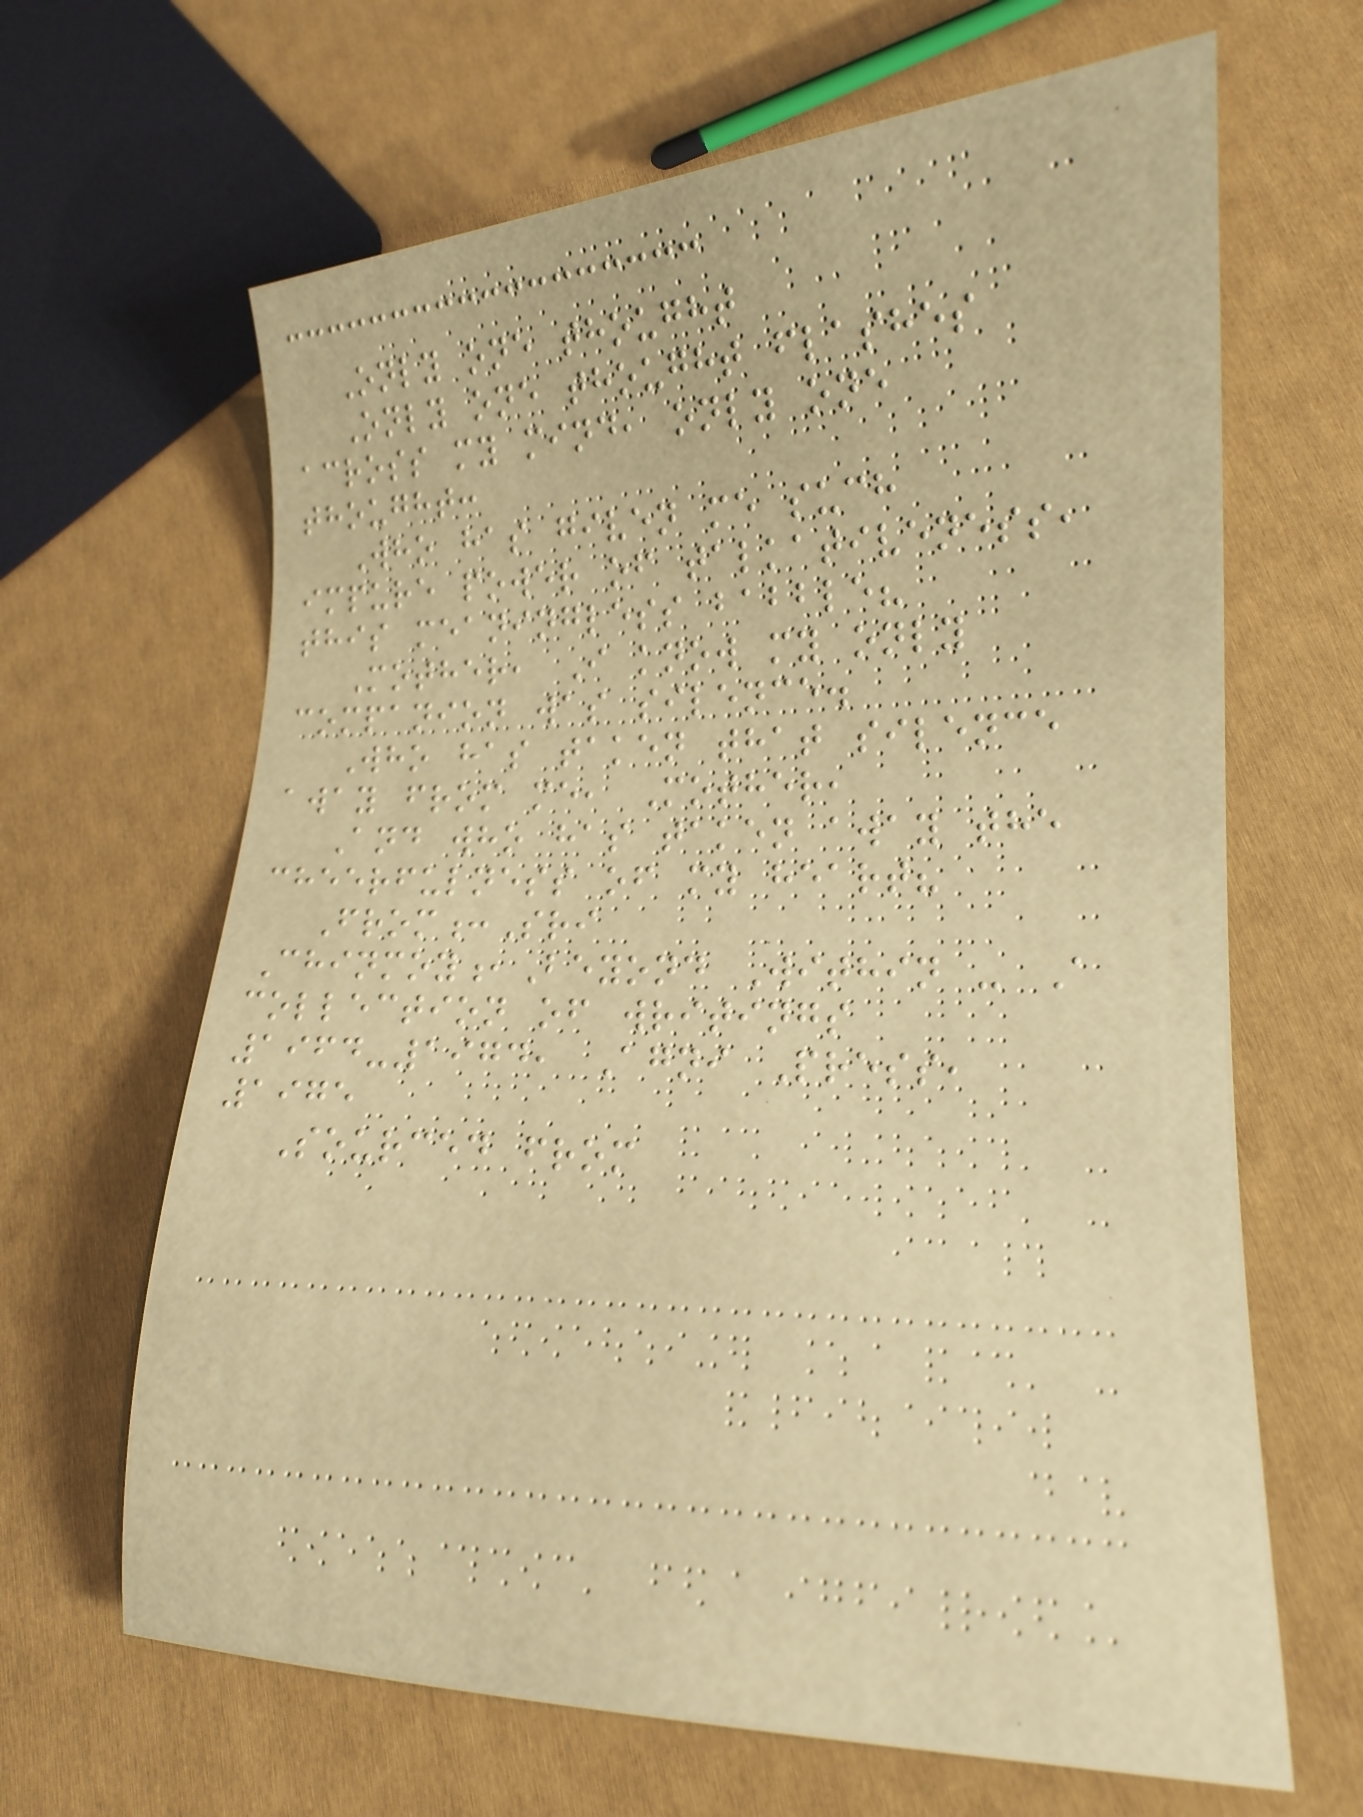Only one thought
Only one thought flashes
across my mind, only one
thought:
Who has given me such
impure power of talkativeness,
this meaningless babble?
Mother, I know my only
companion was silence.
Who has taken that silence
away from me, Mother,
And who has taken away the
cheerfulness of my heart?
From:Sri
Chinmoy,Beyond Within - A
collection of writings
1964-1974, Agni Press,
1975
Sourced from
